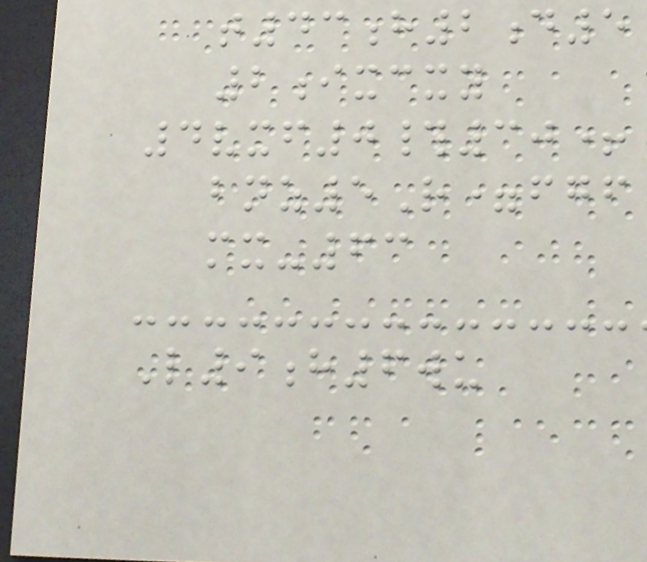t43h2d5
2ixcxy
4vxf0#30+
bnz5R=fgf
mx-63
L9h6wu
